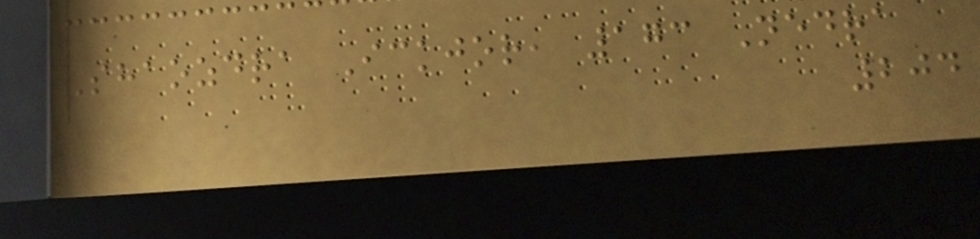Shaozdra Ickjor, 173 Nedra
204
